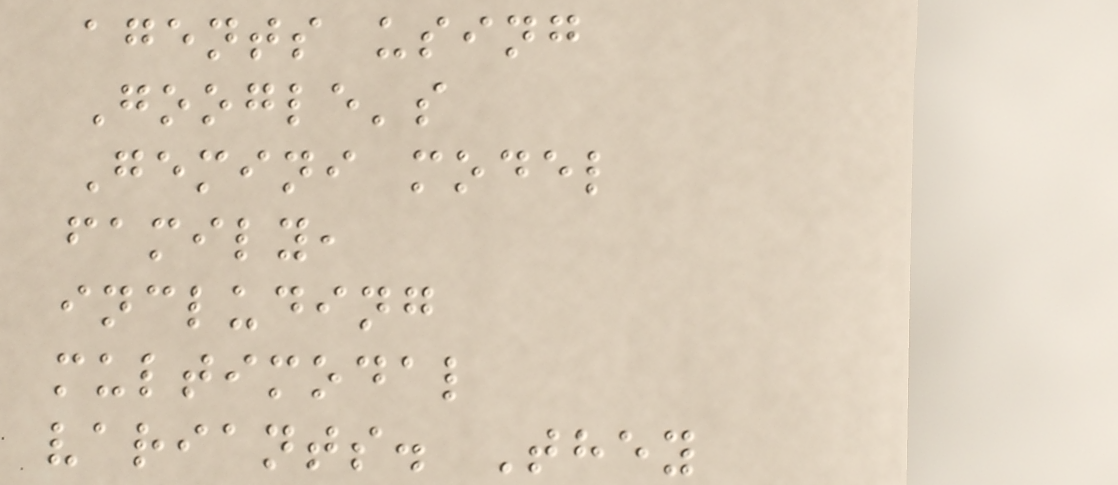agents using
Google's
Gemini model
family,
including
multimodal
variants. They
